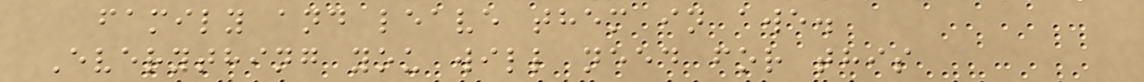family and leave them in awe.
Everything you will need for this
